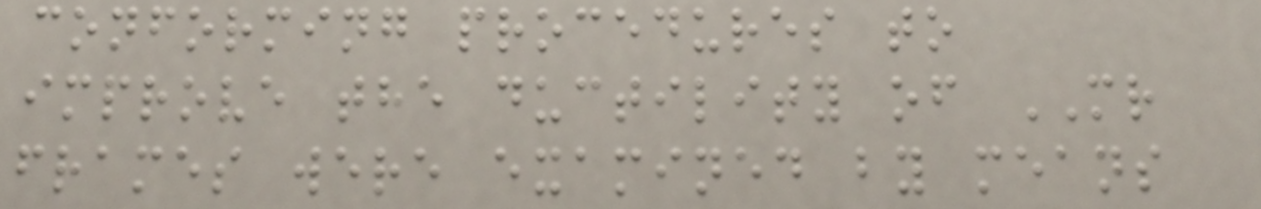conforming procedures to
improve the ductility of MR
frames were examined by means
